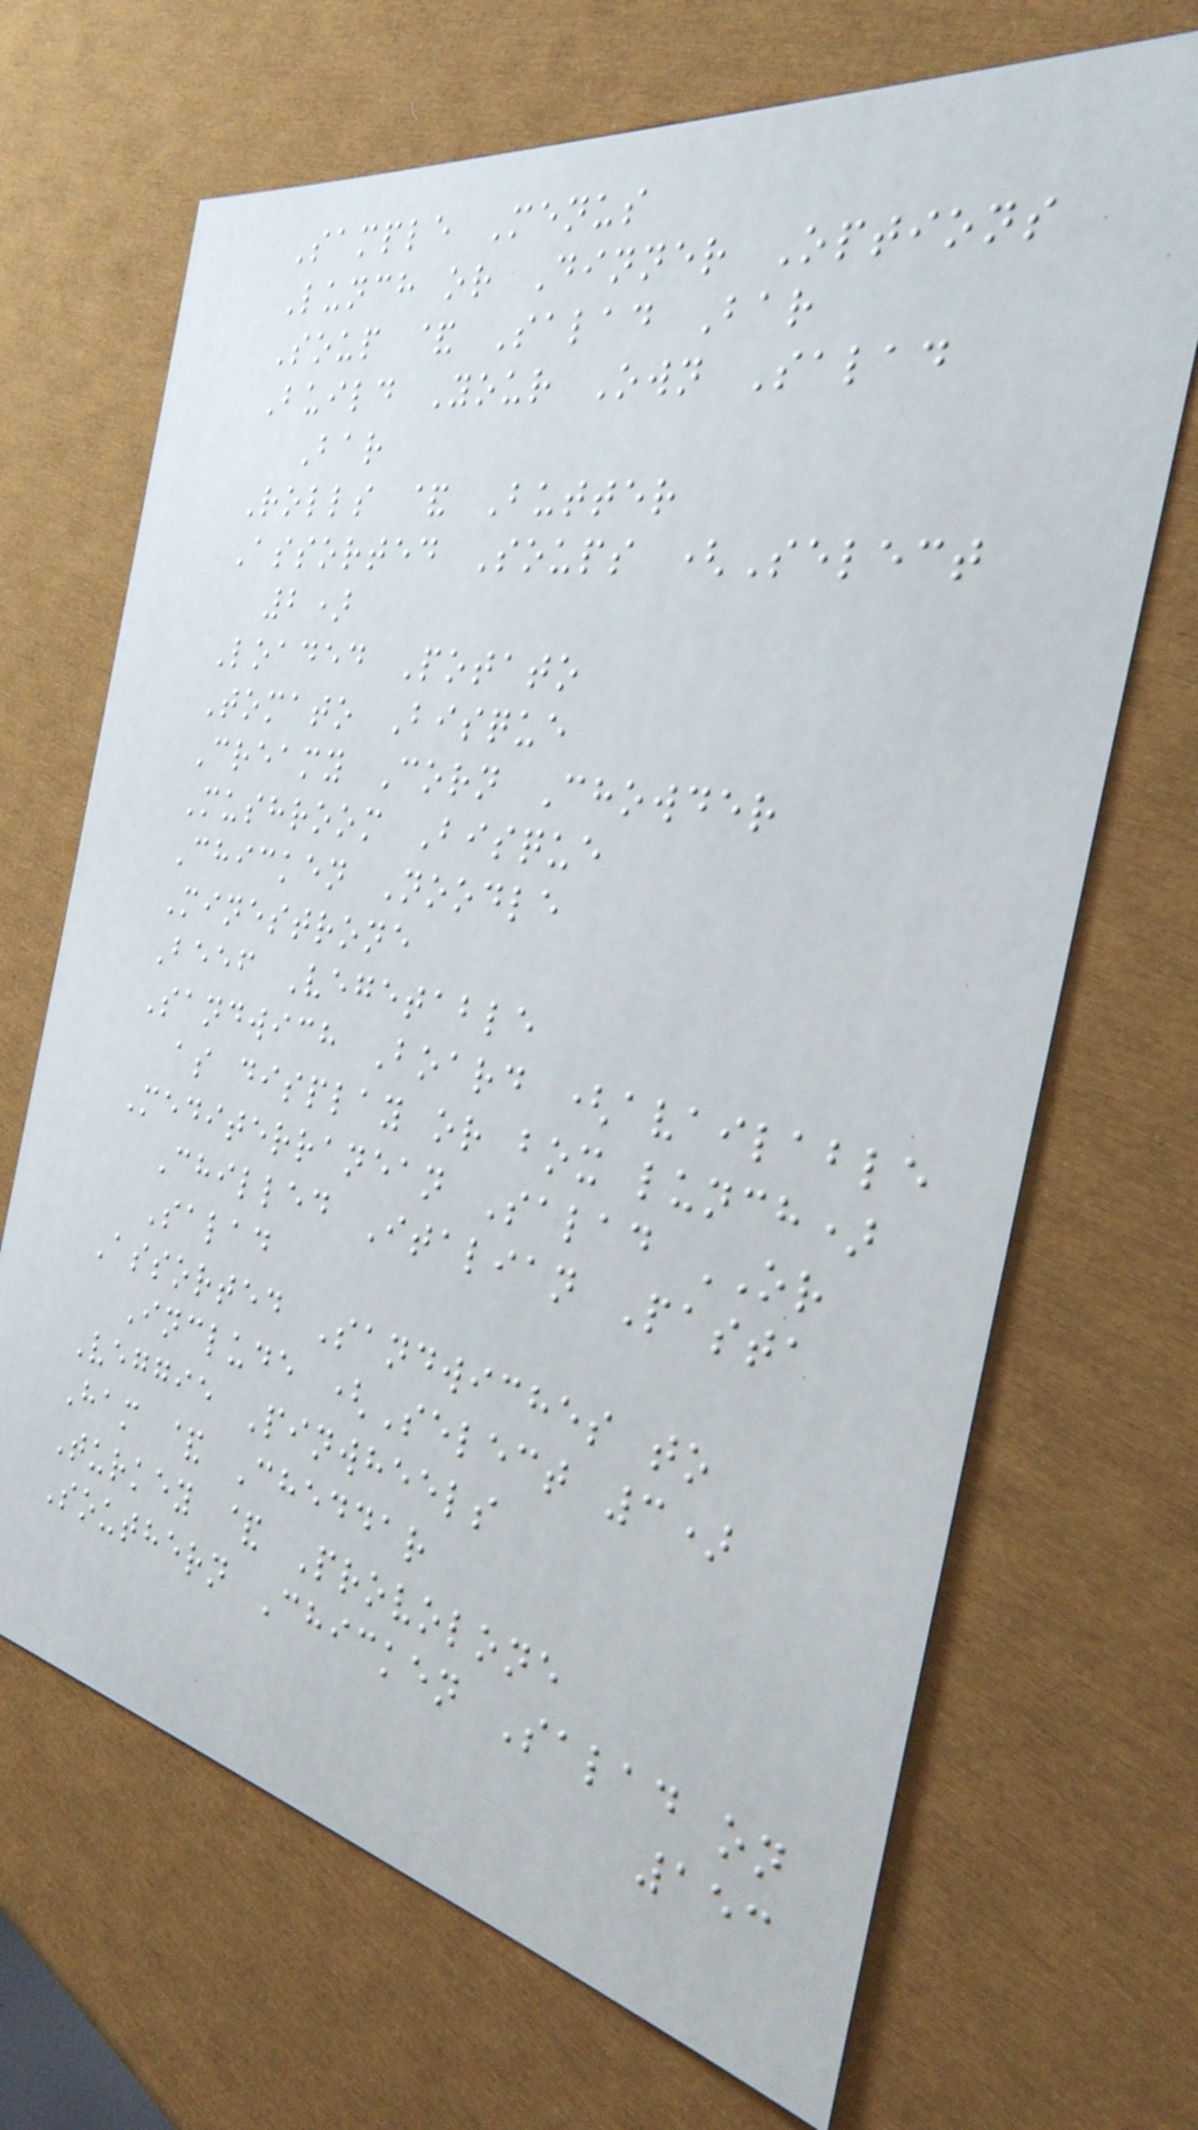Sample Menus
Lunch or Dinner Options
Soup & Salad Bar
Build Your Own Salad
Bar
Rolls & Butter
Assorted Soups (Select
2)
Loaded Potato
Tomato Bisque
Creamy Corn Chowder
Mushroom Bisque
Chicken Noodle
Minestrone
Beef Vegetable
Sandwich Board (available
as display or box lunch)
Mediterranean Salad OR
Chilled Italian Pasta
Salad
Assorted Sandwiches to
Include (Select 3)
Veggie Pinwheels
Ham & Cheddar
Turkey & Provolone
Southern Chicken Salad on
153
